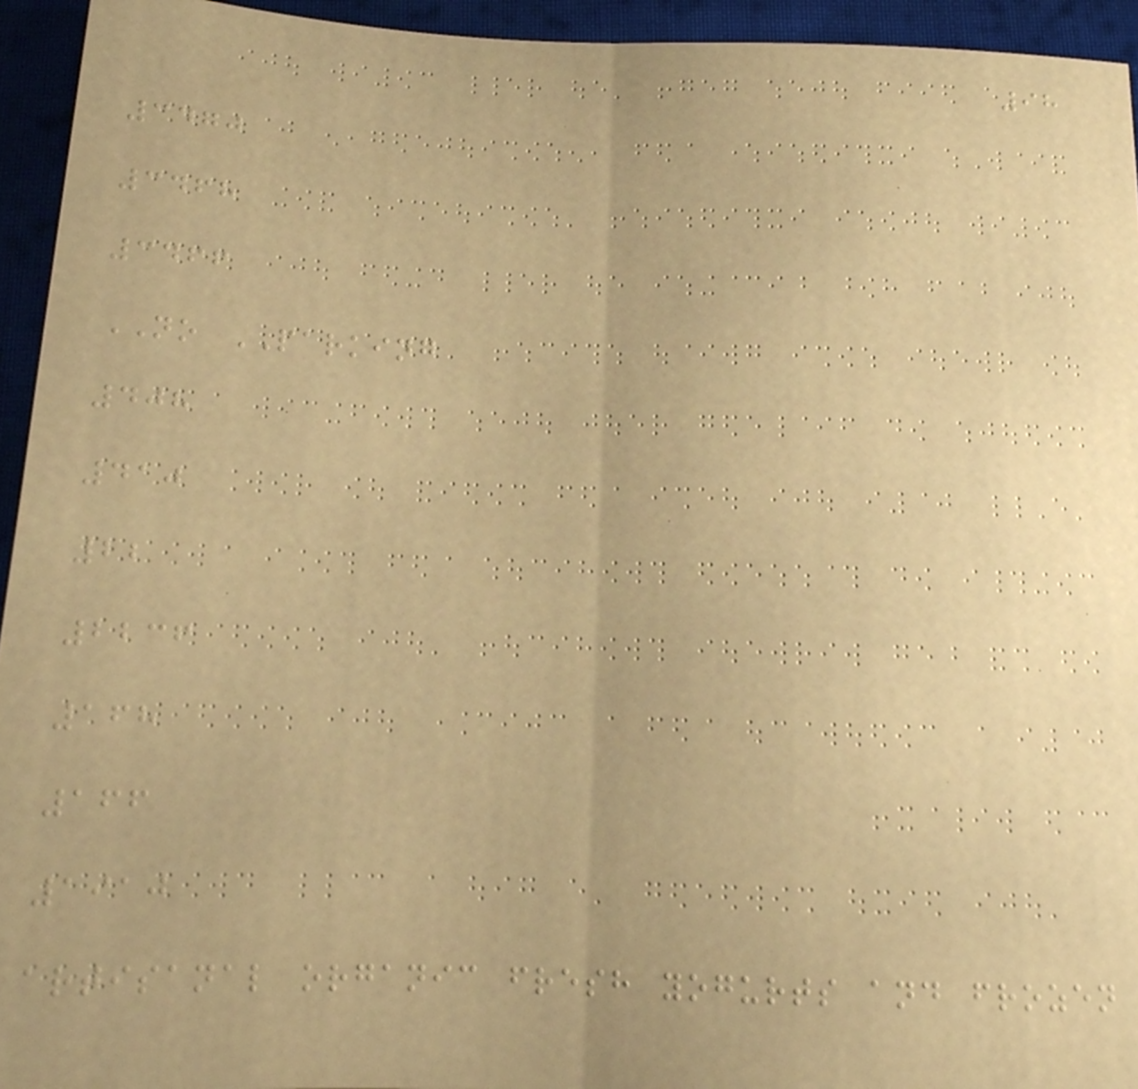98
3470
3468
3466
NO PARKING
408
410
22
2236
168
166
1910
artisanal organic fresh yogurts and frozen
